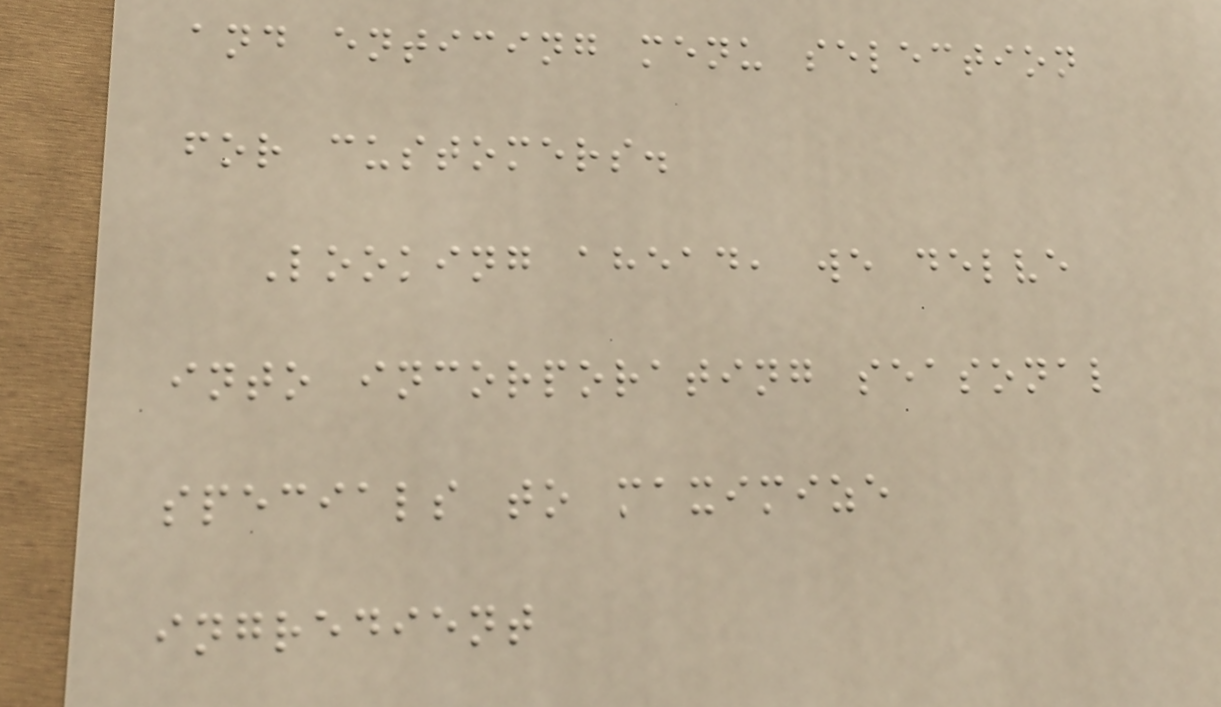and enticing menu selection
for customers.
Looking ahead, we delve
into incorporating seasonal
specials to maximize
ingredient
